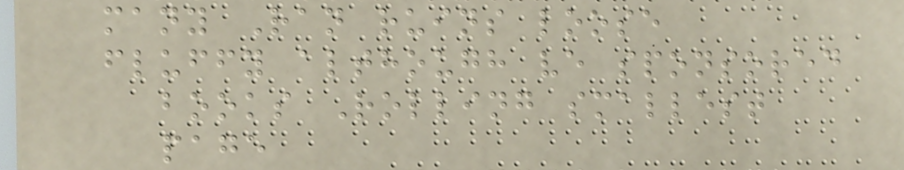many Ran ruins loose
fluffy although ve sponsored
books Rolling smallest
page
